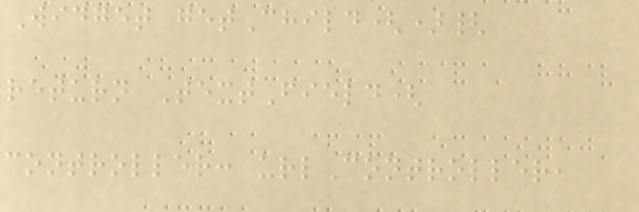Widget getChild(){
return TextField(
controller: urlController,
